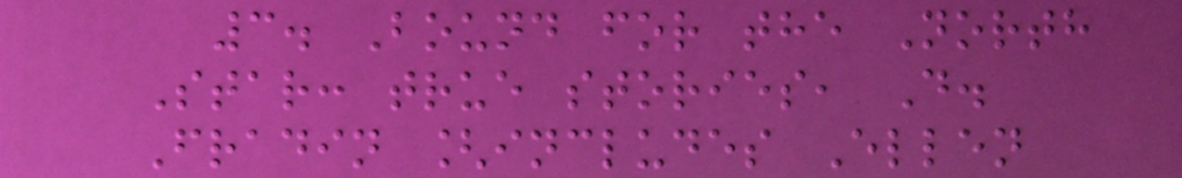3. Bound for the North
Star: true stories, D.
Fradin [includes Ellen
